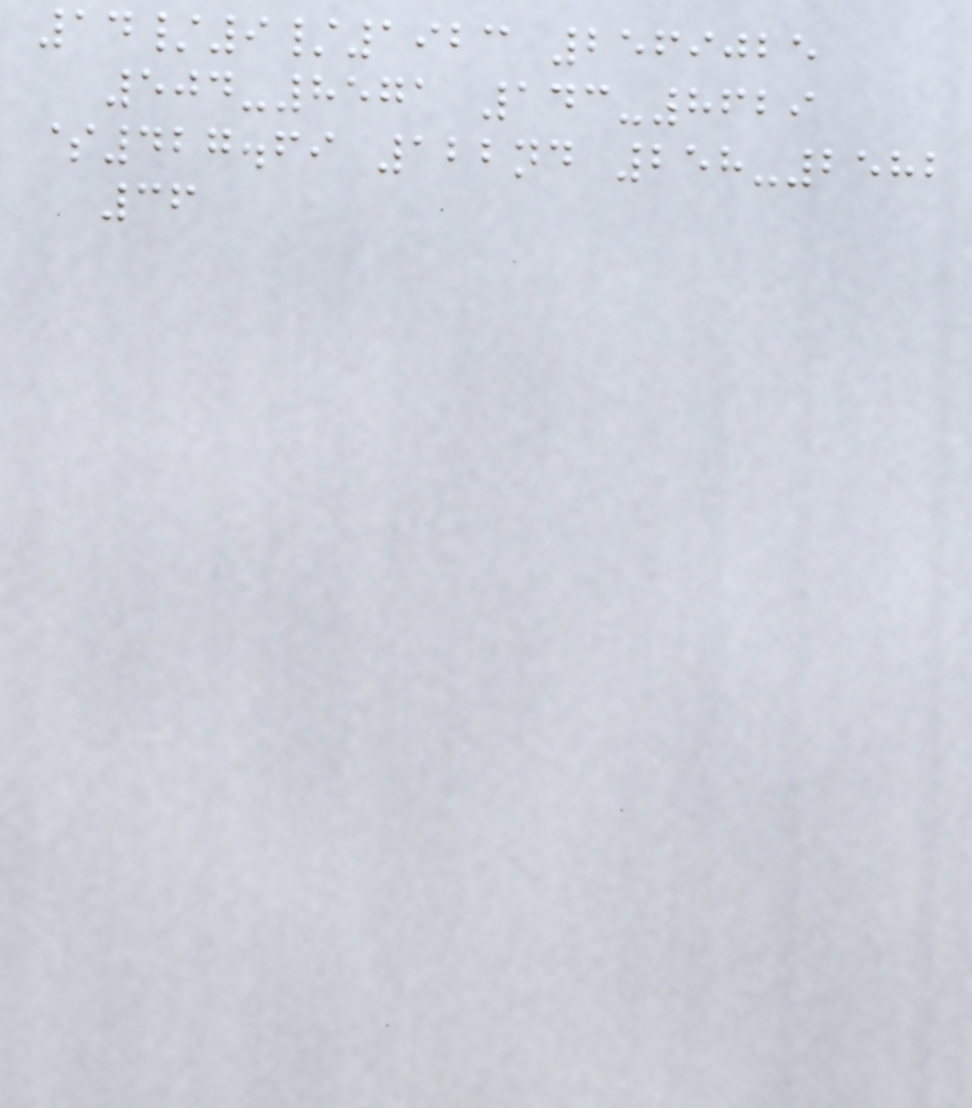14/9/1923 2569025
504-8571 143-8629
$427.69 122nd 258-2582
36
